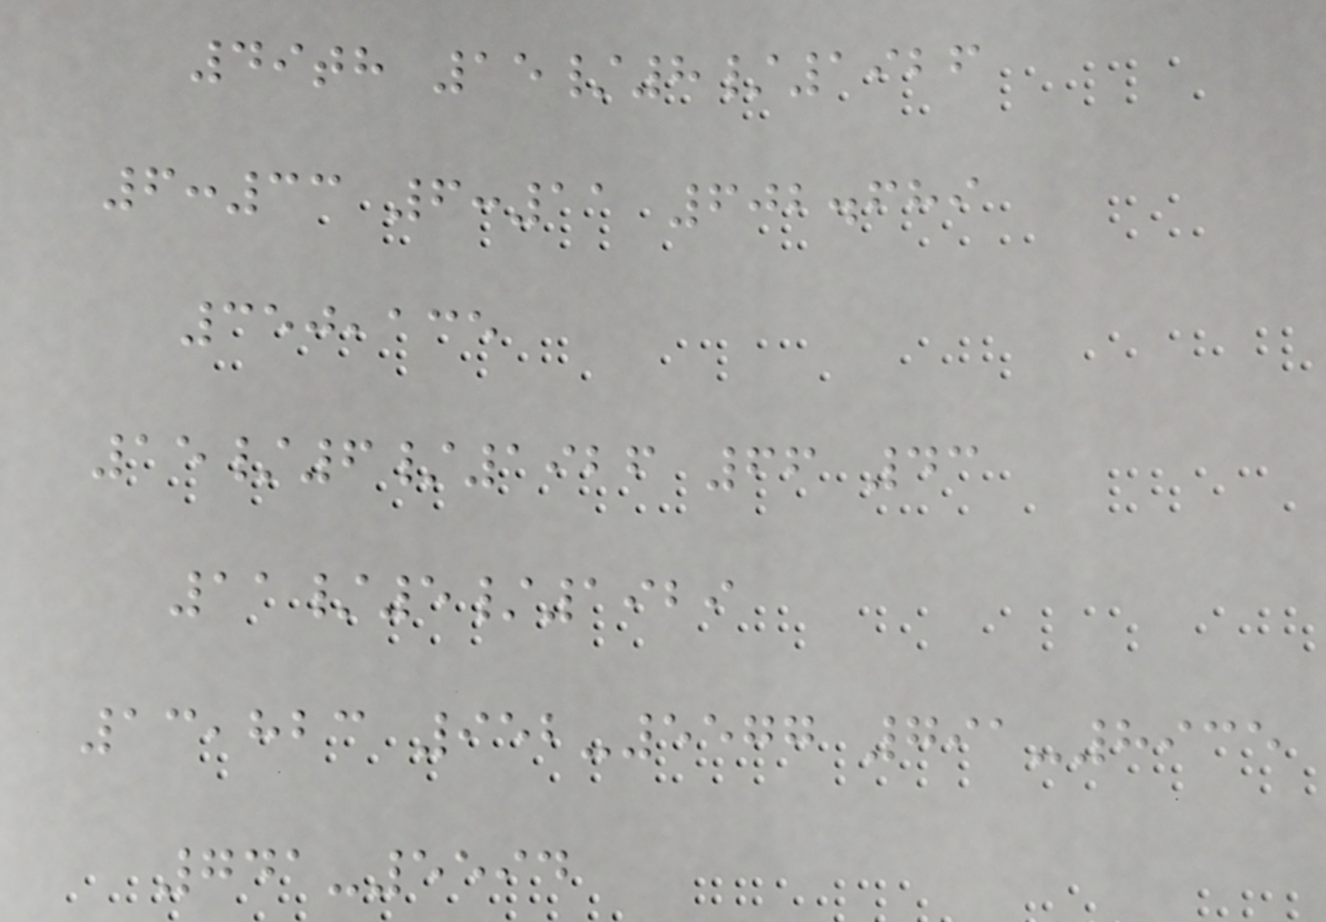49th 15/8/1926
6:33 6:11 602.689
350,135
15/6/1926 66 43
11/5/1929
13,823 952-5577 791-8935
741-5594
